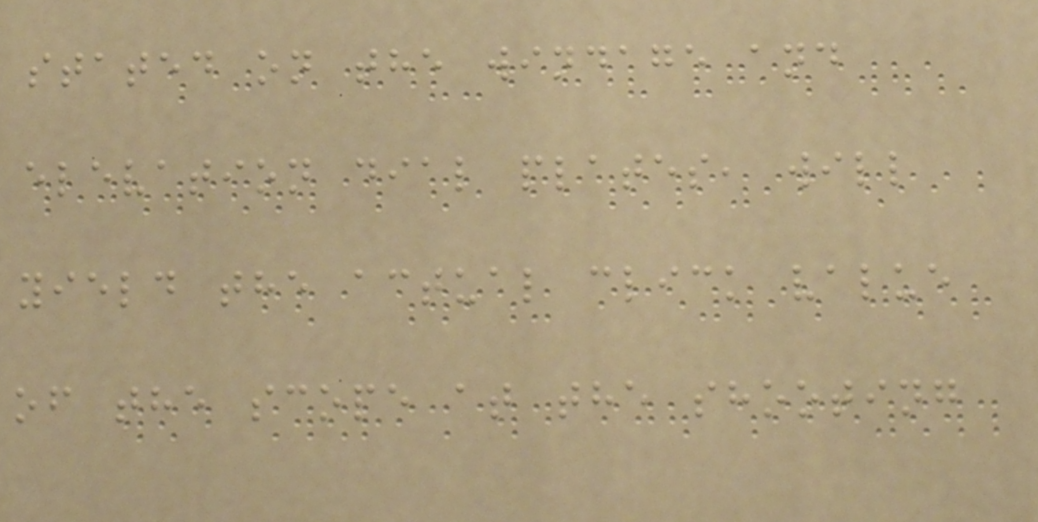stated on the windage and
elevation dial plates, will
yield the actual click value
of the scope at the shooting
